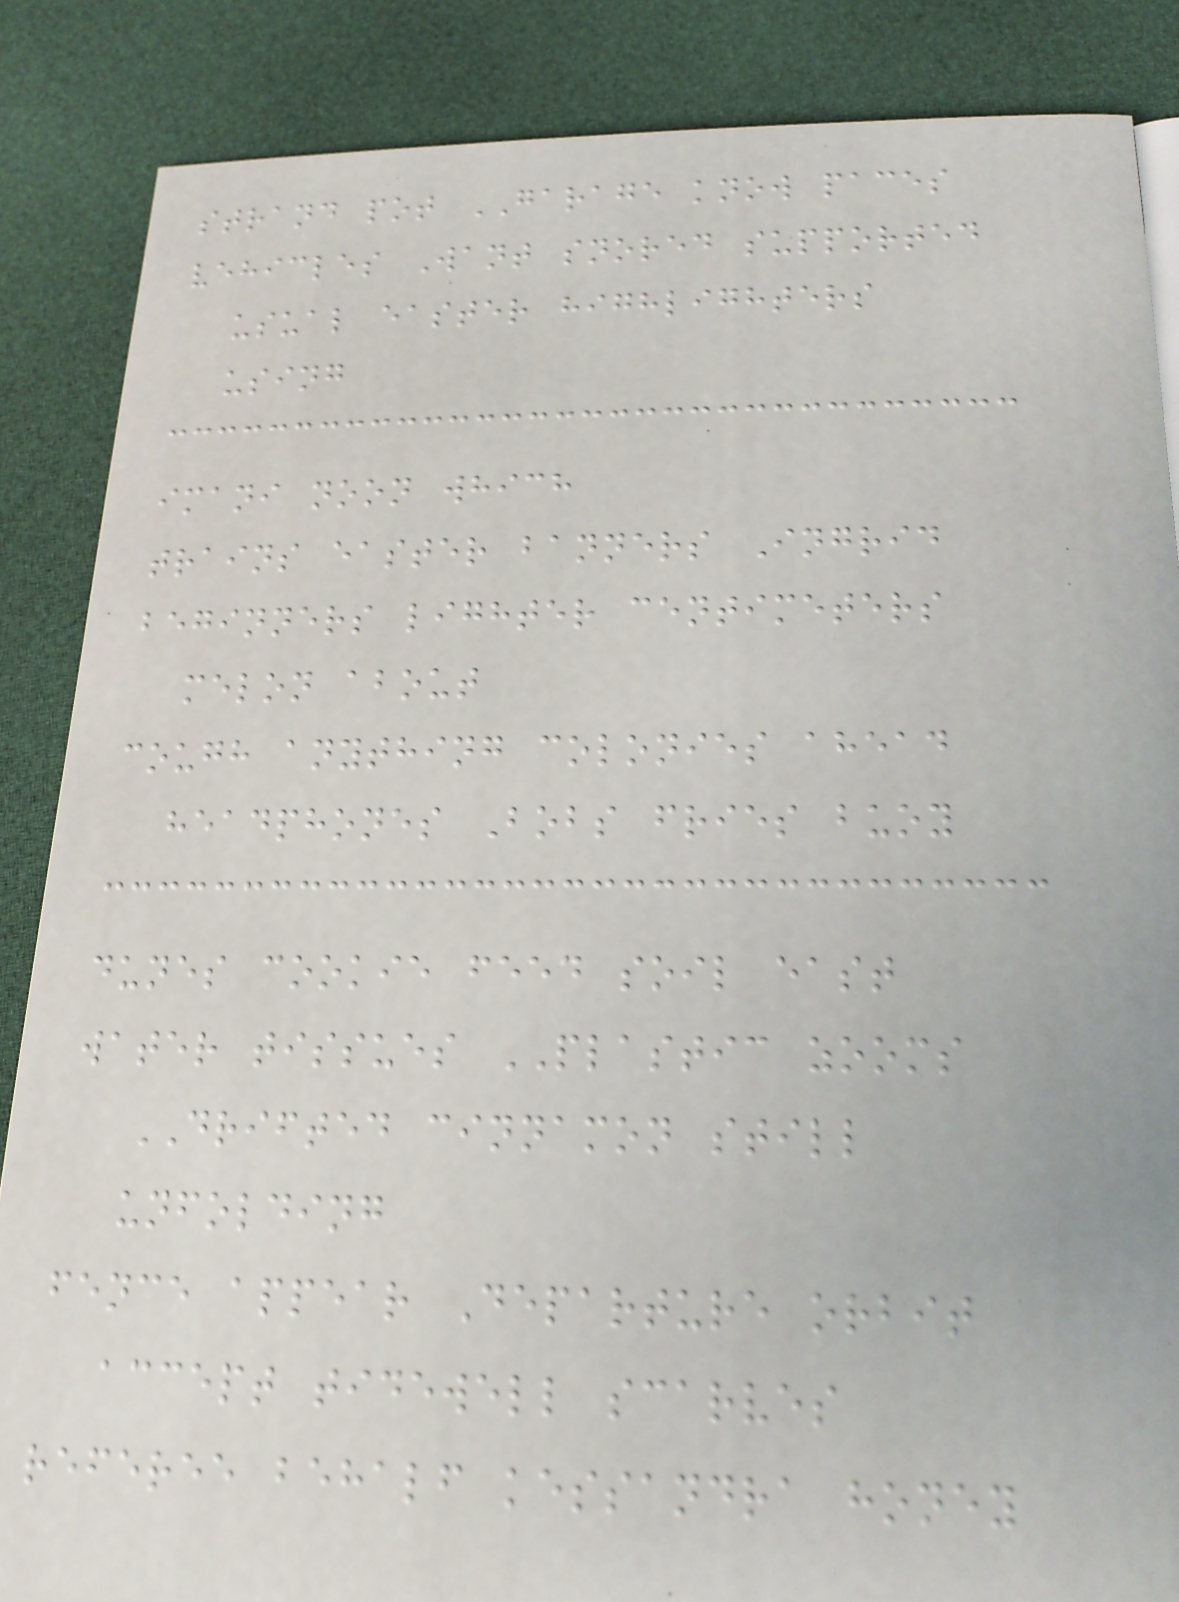strand pot GARAGE know paces
vehicles Want snored supported
usual easter highlighters
using
imani noon which
trains easter banners Ingrid
beginners lighter centimeters
melon about
cough anything colonies ahead
headphones Bobs fries buoy
dunes cookie feed soil east
water tissues PLASTIC zooms
DRIFTED cinnamon still
unfolding
fence appear Departure orbit
accept tidewell scarves
referee behalf kessandra honey
